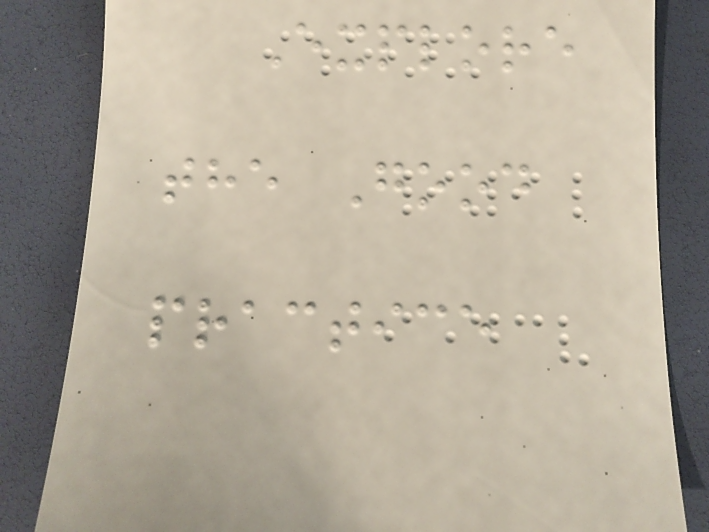Explore
the Good
practice
